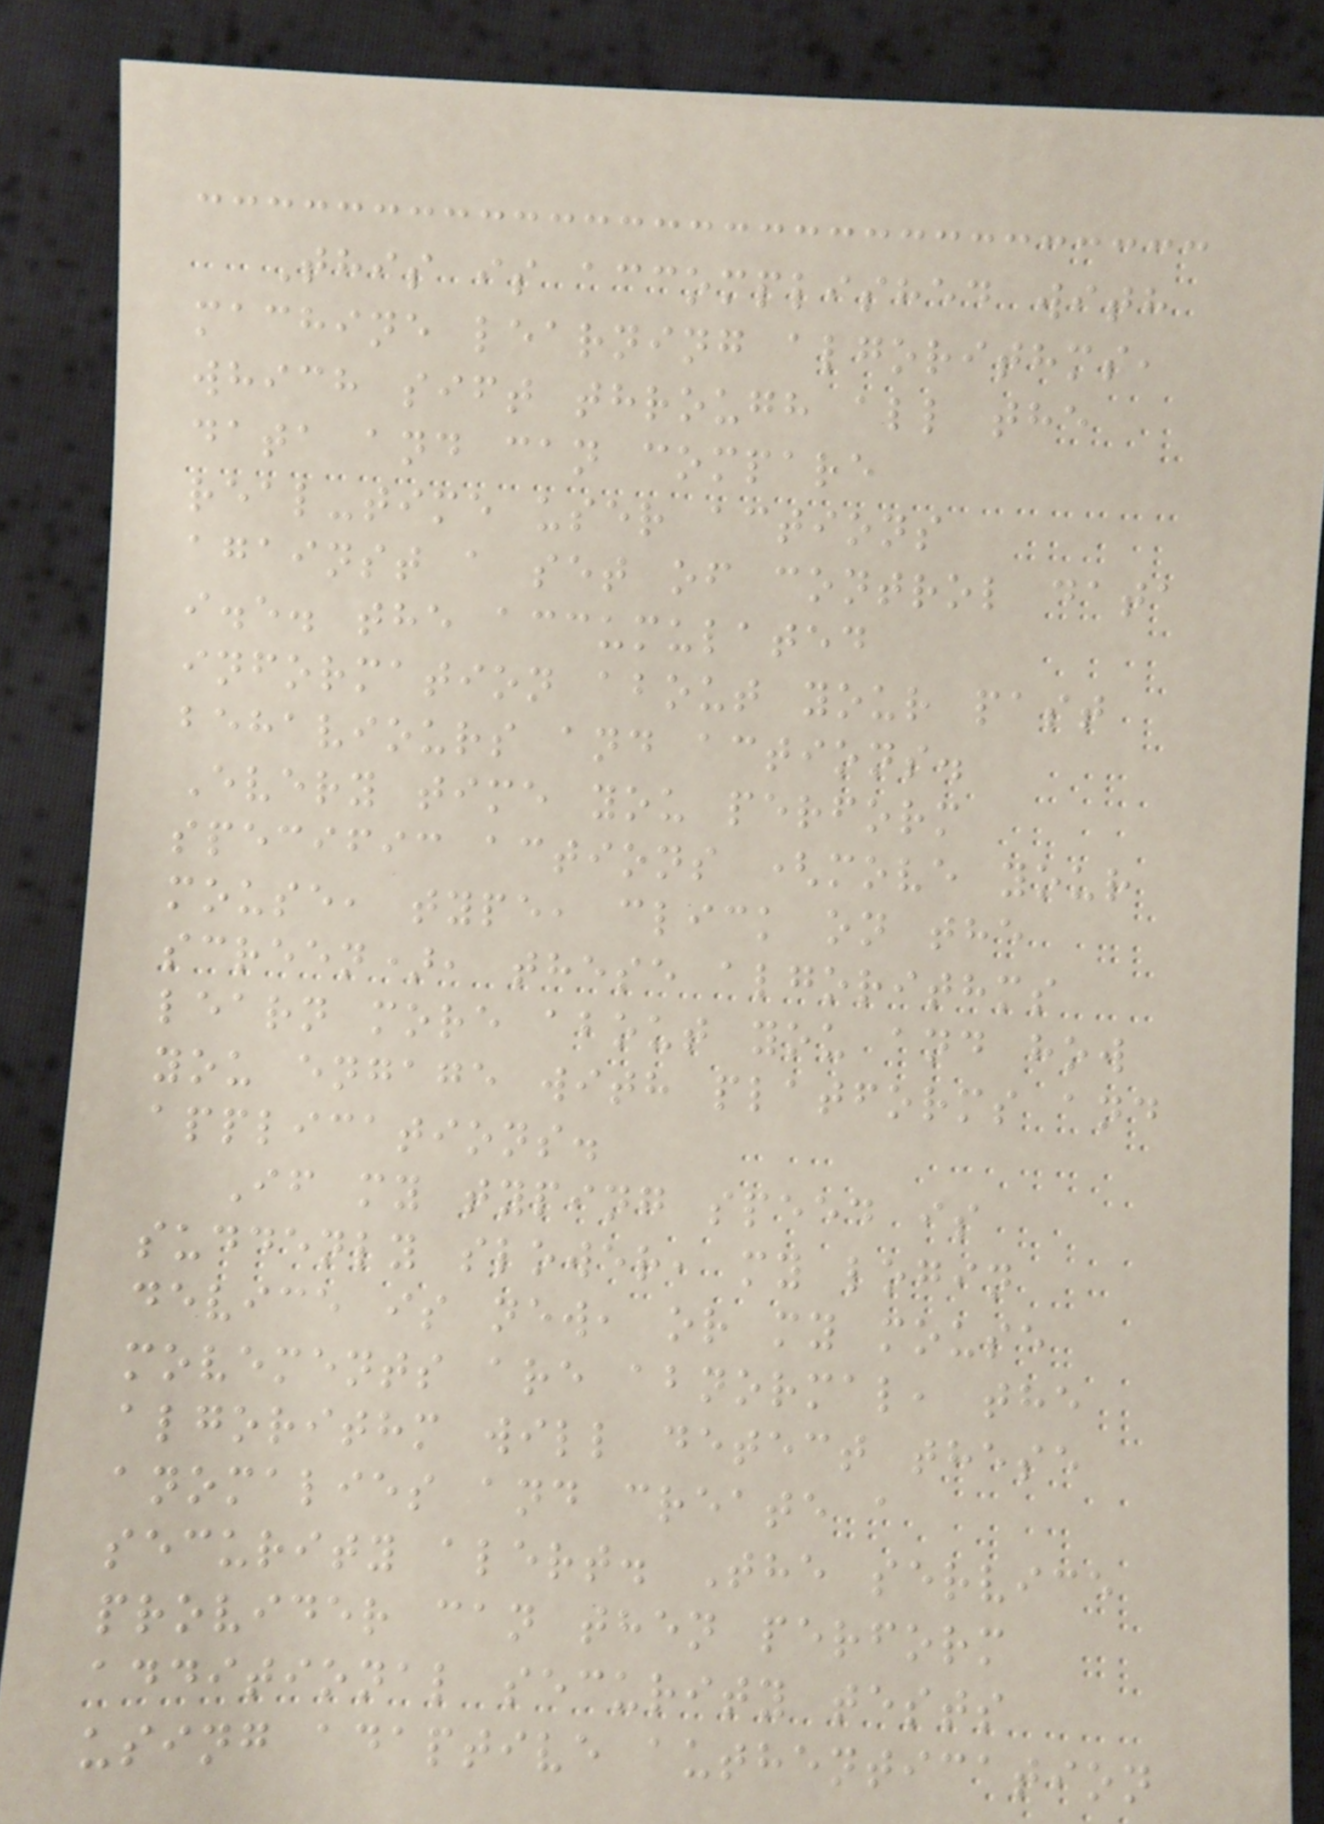This is accomplished with
machine learning algorithms,
which sift through all the
data and can compare
real-time user actions
against a set of control data
i.e. the accumulated
information about your past
behaviours and actions.
Every time you perform
specific actions (move your
mouse, type, click on the
screen), these algorithms
learn more about you and how
you engage with platforms and
applications.
If my typing speed is
suddenly slower, my login
device is new, or my mouse
movements are abnormal, the
algorithm will detect these
anomalies and create a
security alert. The service
provider can then perform
additional security tests
using adaptive authentication
